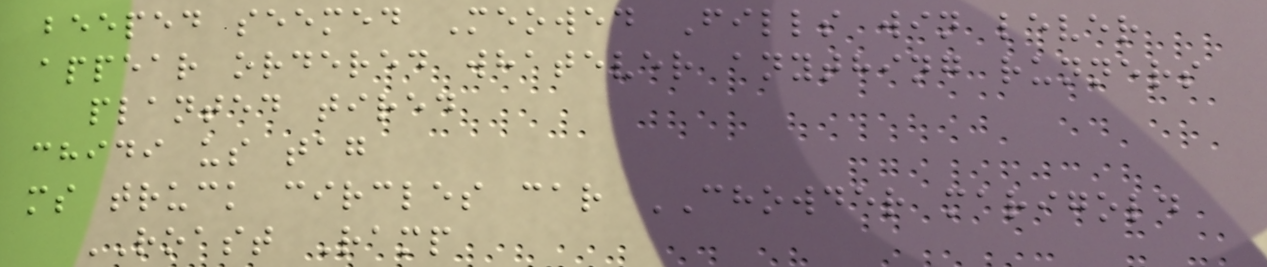beeped seemed Meowed Fills win lever
appear ordered whatever anything runners
planted tired
chidi us tag
ms truck circles car CHOWDER marigold
ROAST Ramp
